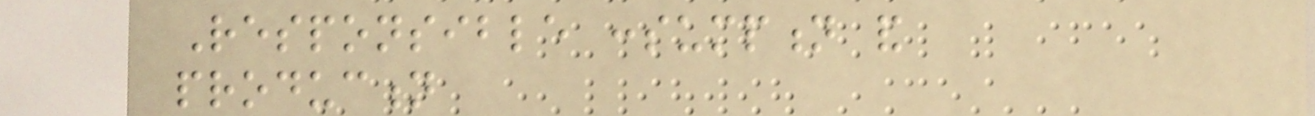Responsible consumption and
production
